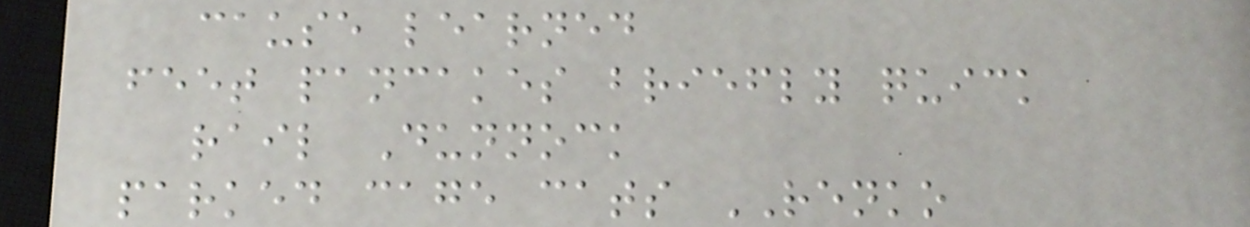cause learned
feet pancakes briefly quick
rail Dunnock
parked cage cats RENKO
